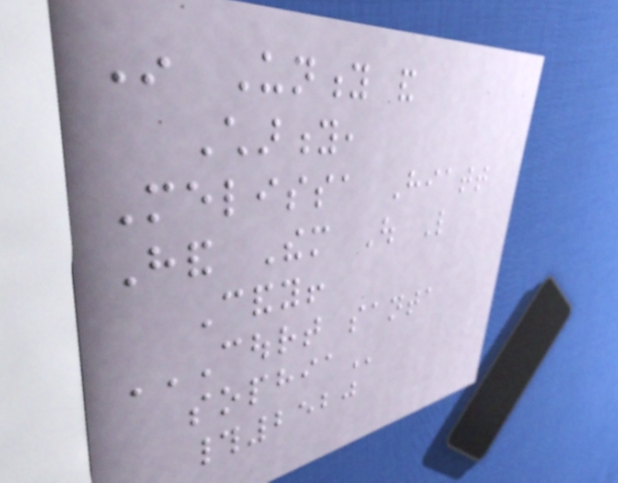In Unity and
Charity,
Melissa Hiatt
Hand Them Out Like
Candy!
COURT SANTA
SOPHIA
#2520
